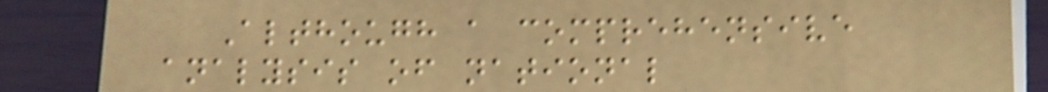Although a comprehensive
analysis of national
